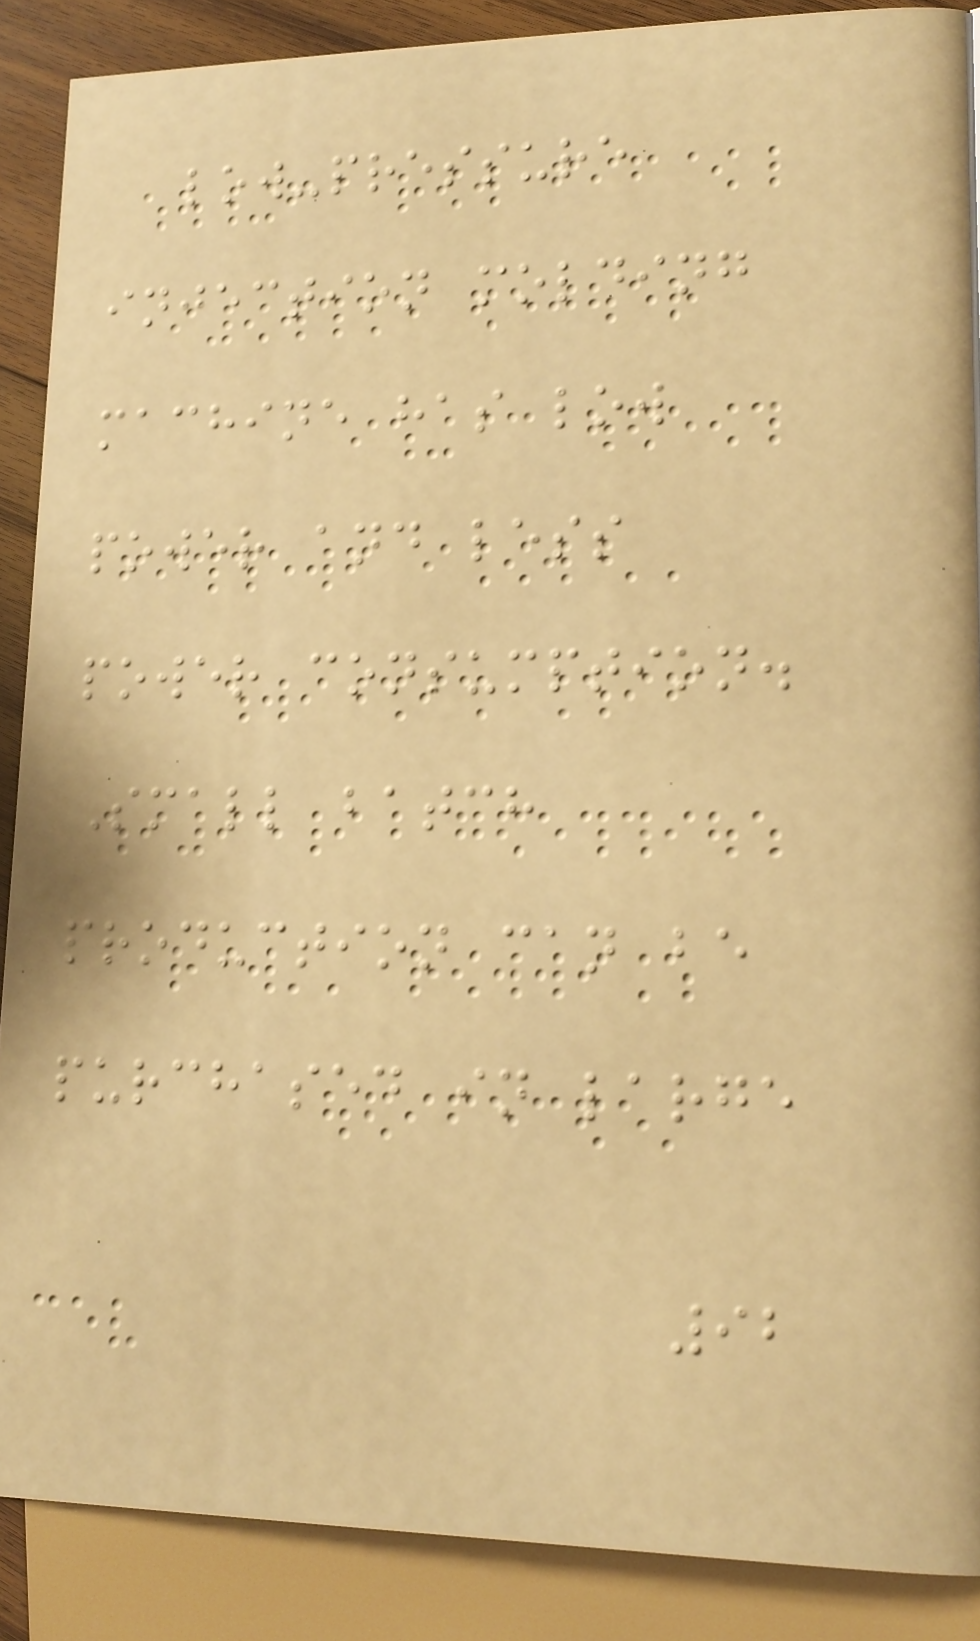low-pressure
injection molding
machine has low
power and less
power consumption.
Small batch
production can be
purchased in large
92
